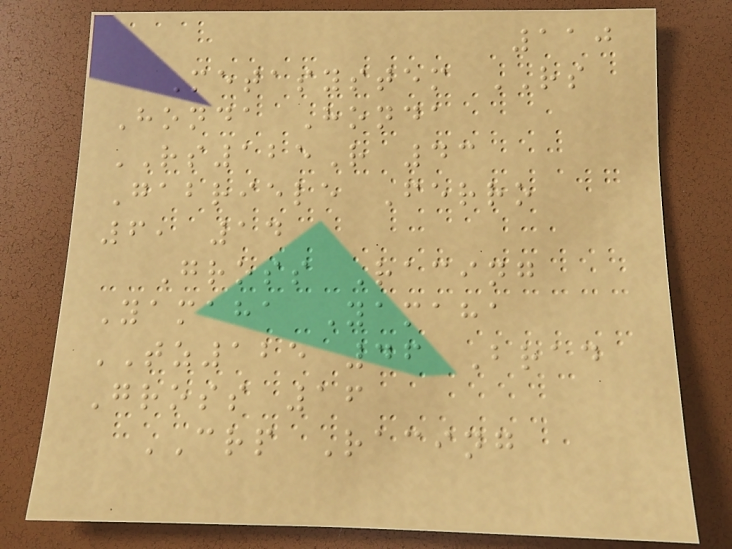110
Metasystem RS
Honda Honda
RS125R 43
Gabriele Ferro
6, 14
Gross Racing
Yamaha Yamaha
TZ125 46 Brad
Gross 16
CRP Racing
